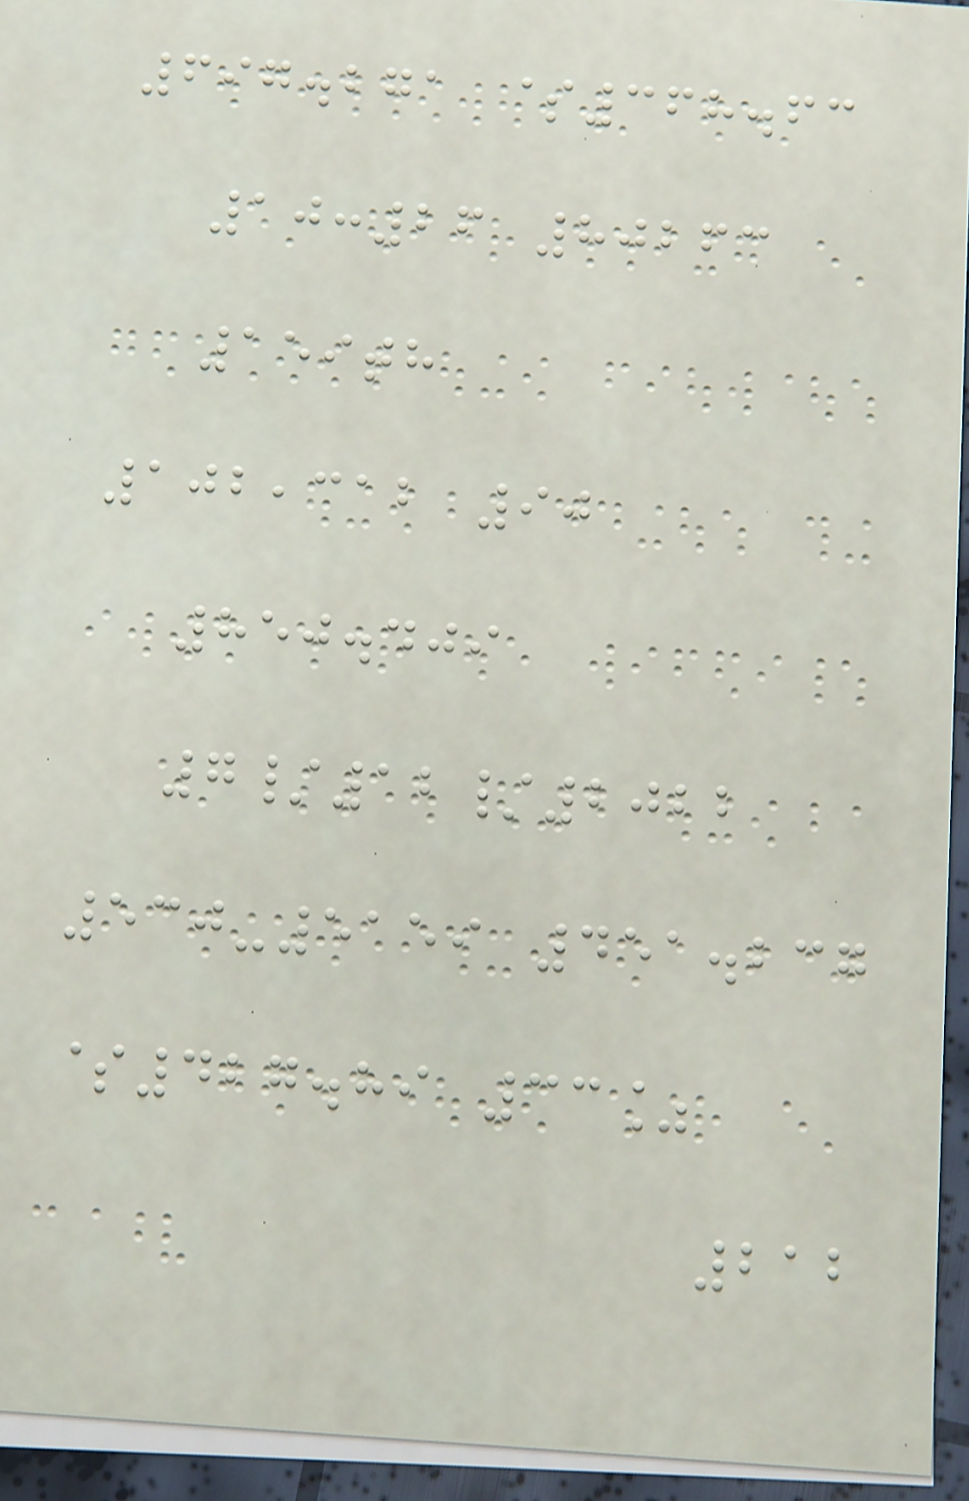697.271 $368.63
10:26 80263
159th
102,312 90
850.409
7/12/2022
530-5159 451.237
$427.89 33%
212
